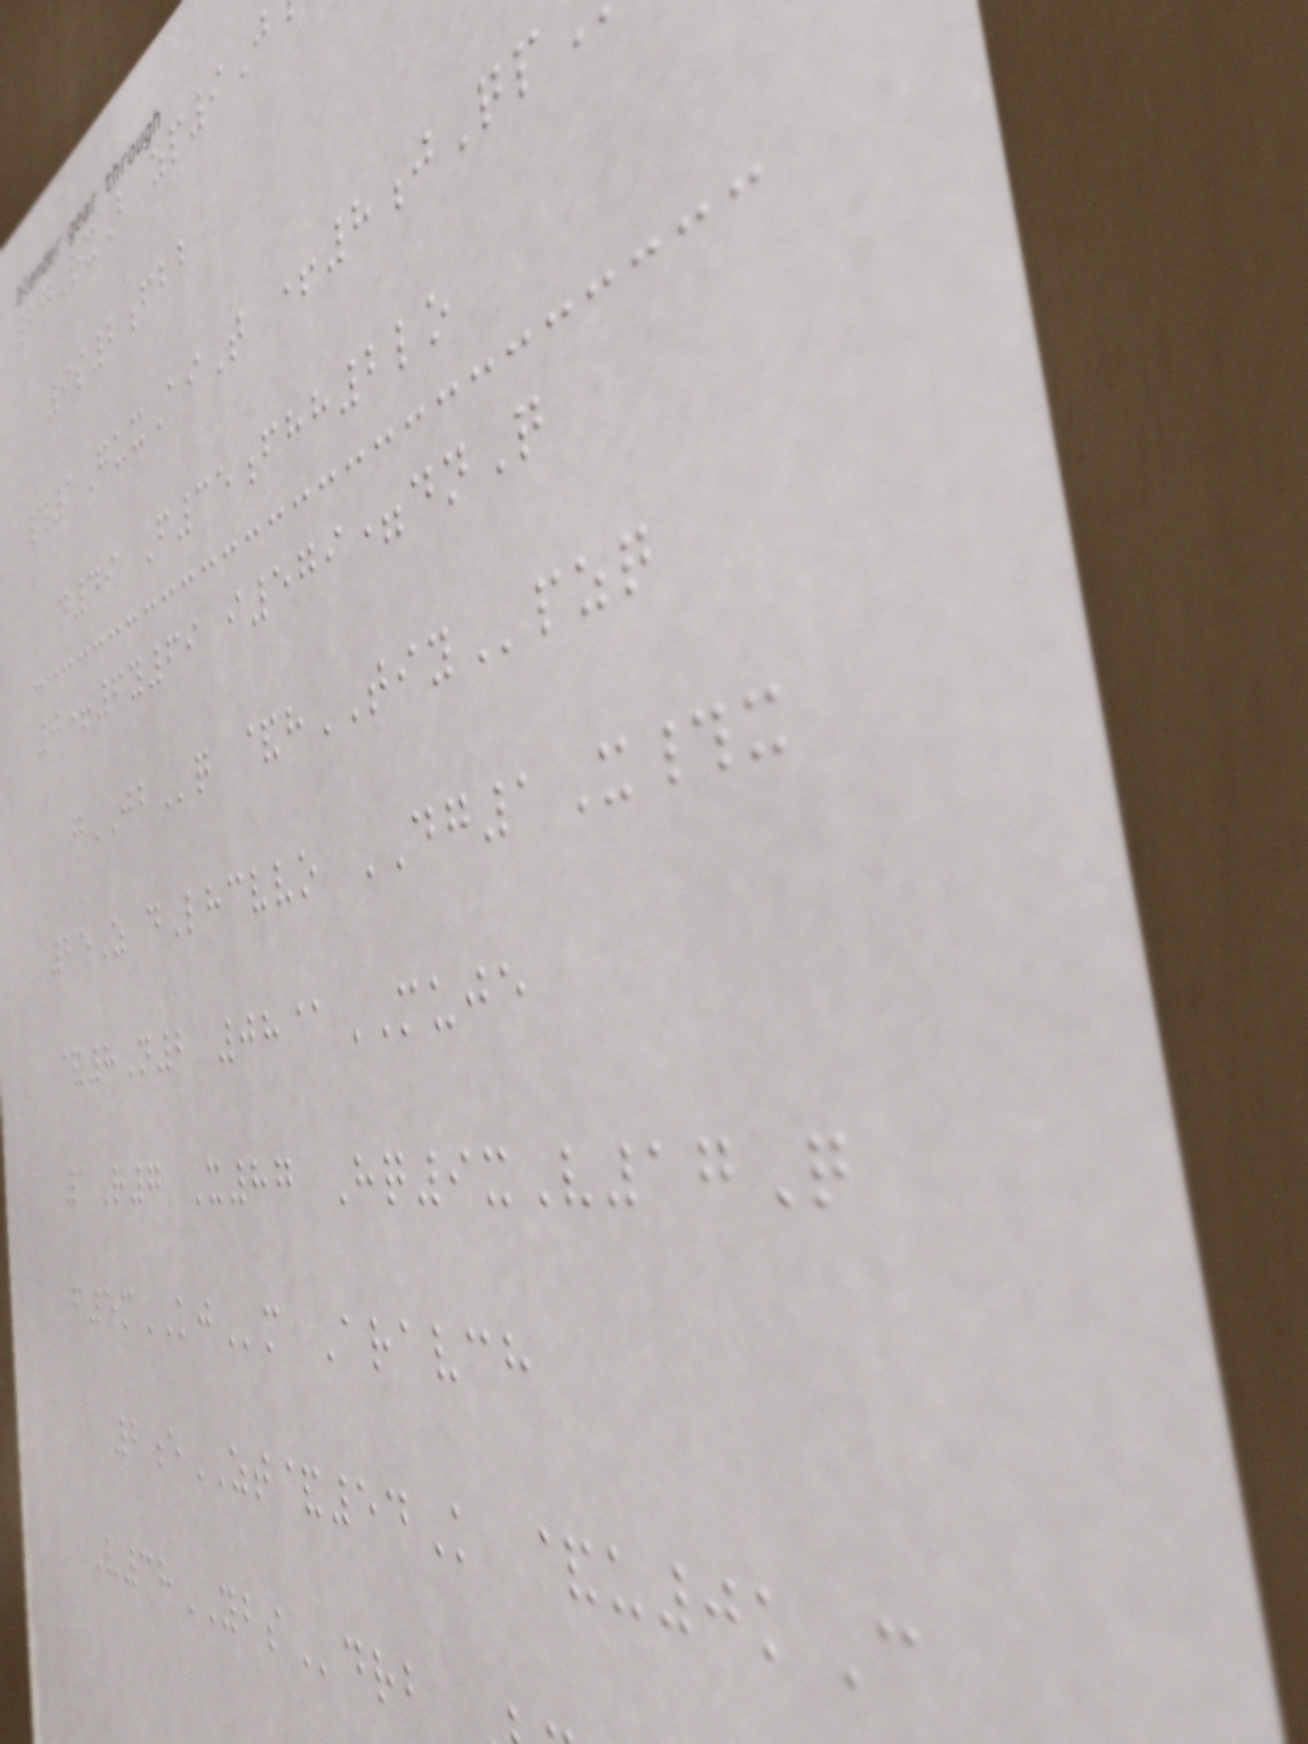27RxB zp9J
9s2fbb
#1GuxAiT +8jQp
n49 F35fhh2lo
0+6y69 i579=dnQ
gJBq &hTIYpzq
25Z dLhcvvo DG1X#x
&8N2 08@MUJE
1R7 X87 Hq9xV17Q
f5mKJm Aravch
2eZT&54K &u0kC
V38YBSdrb
